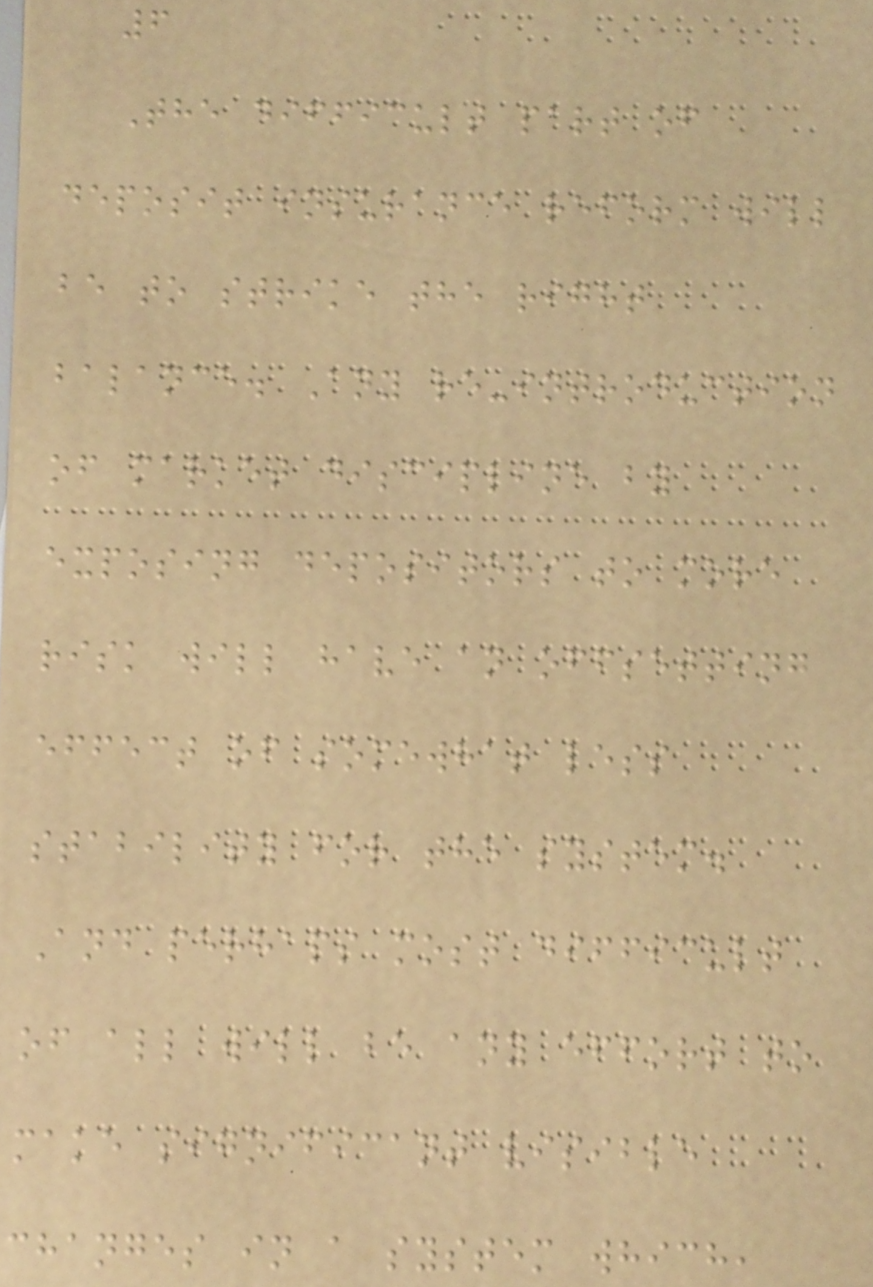6
The difficult part of
deposit insurance reform will
be to strike the right
balance. Any re-introduction
of market discipline by
exposing depositors to more
risk will have an offsetting
effect of somewhat less
stability for the system.
And perhaps most difficult
of all will be any effort to
make significant visible
changes in a system which,
